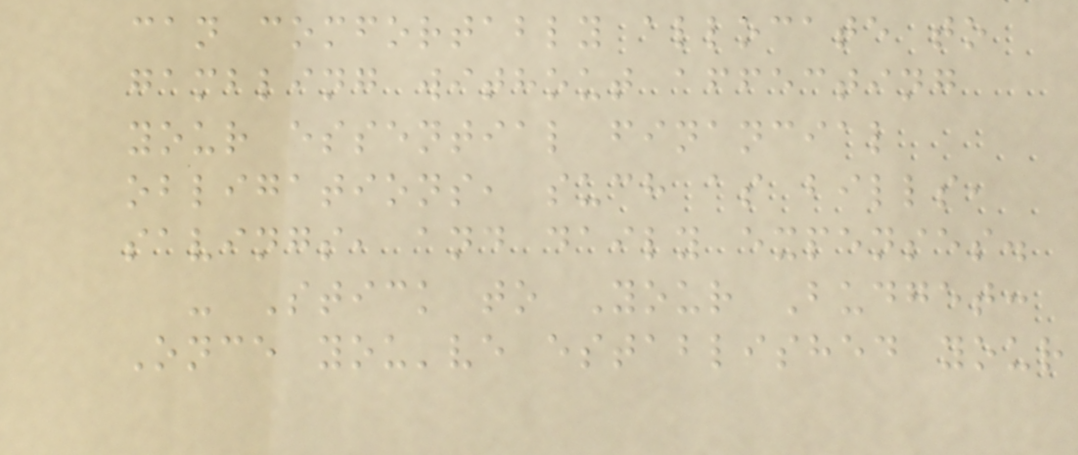can comfortably allocate to
gambling without affecting
your essential financial
obligations, such as bills,
savings, and daily expenses.
- Stick to Your Budget:
Once you've established your
